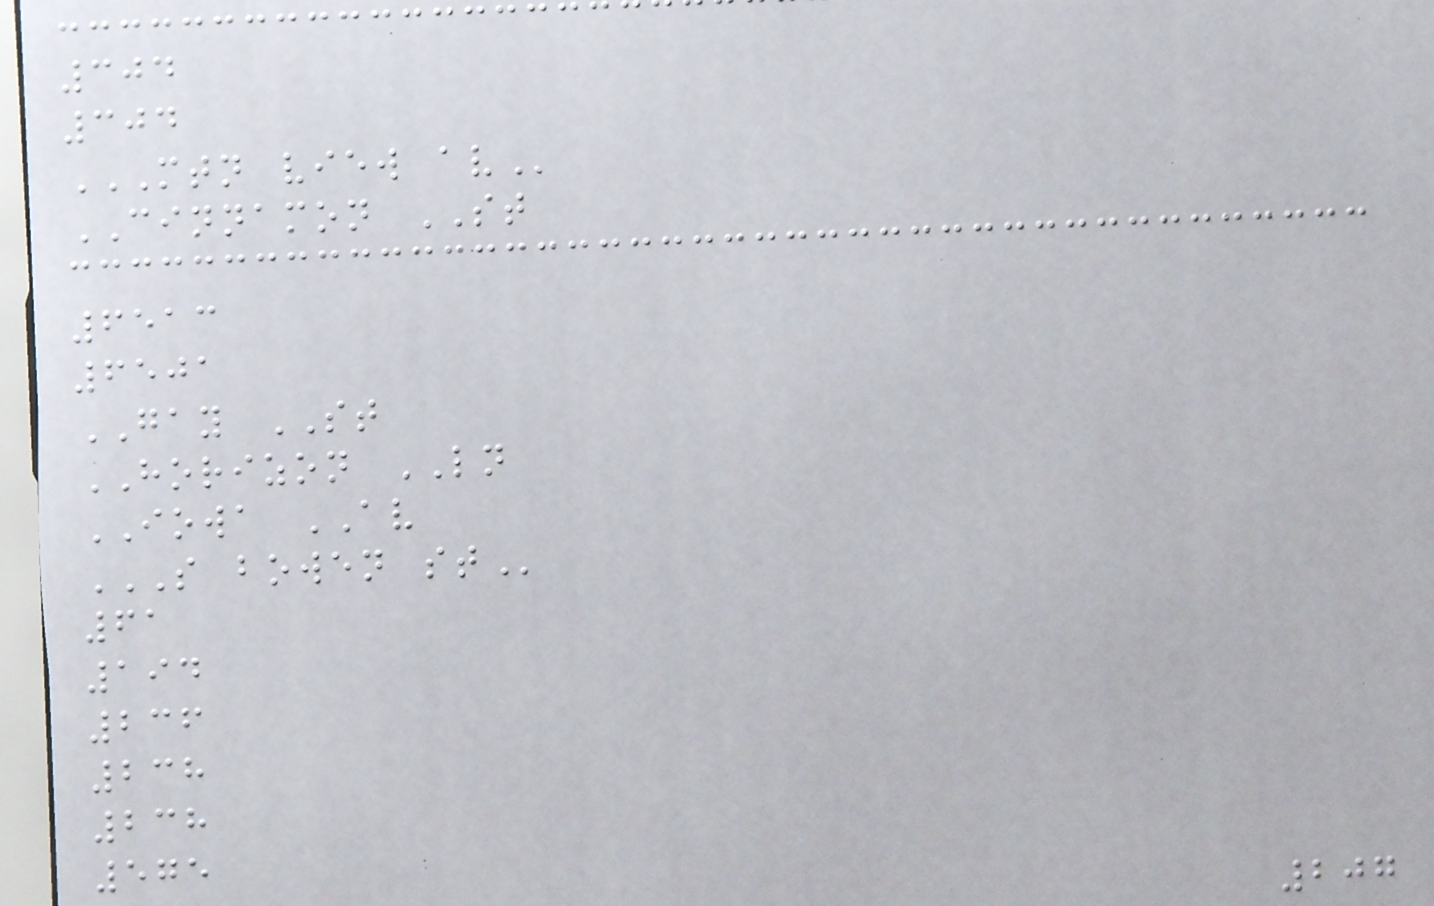304
304
MTN VIEW AV
CINNAMON ST
6513
6501
GAY ST
HORIZON LN
IOWA AV
S BOWEN ST
61
194
236
238
238
575
207
